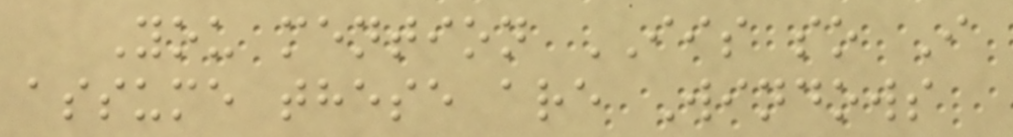You mention IIS so I
assume these are Windows
